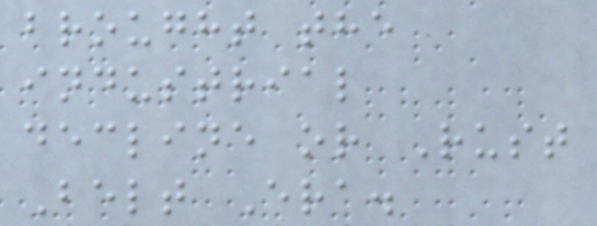brought the
industrial
decline or Rust
Belt Era.
